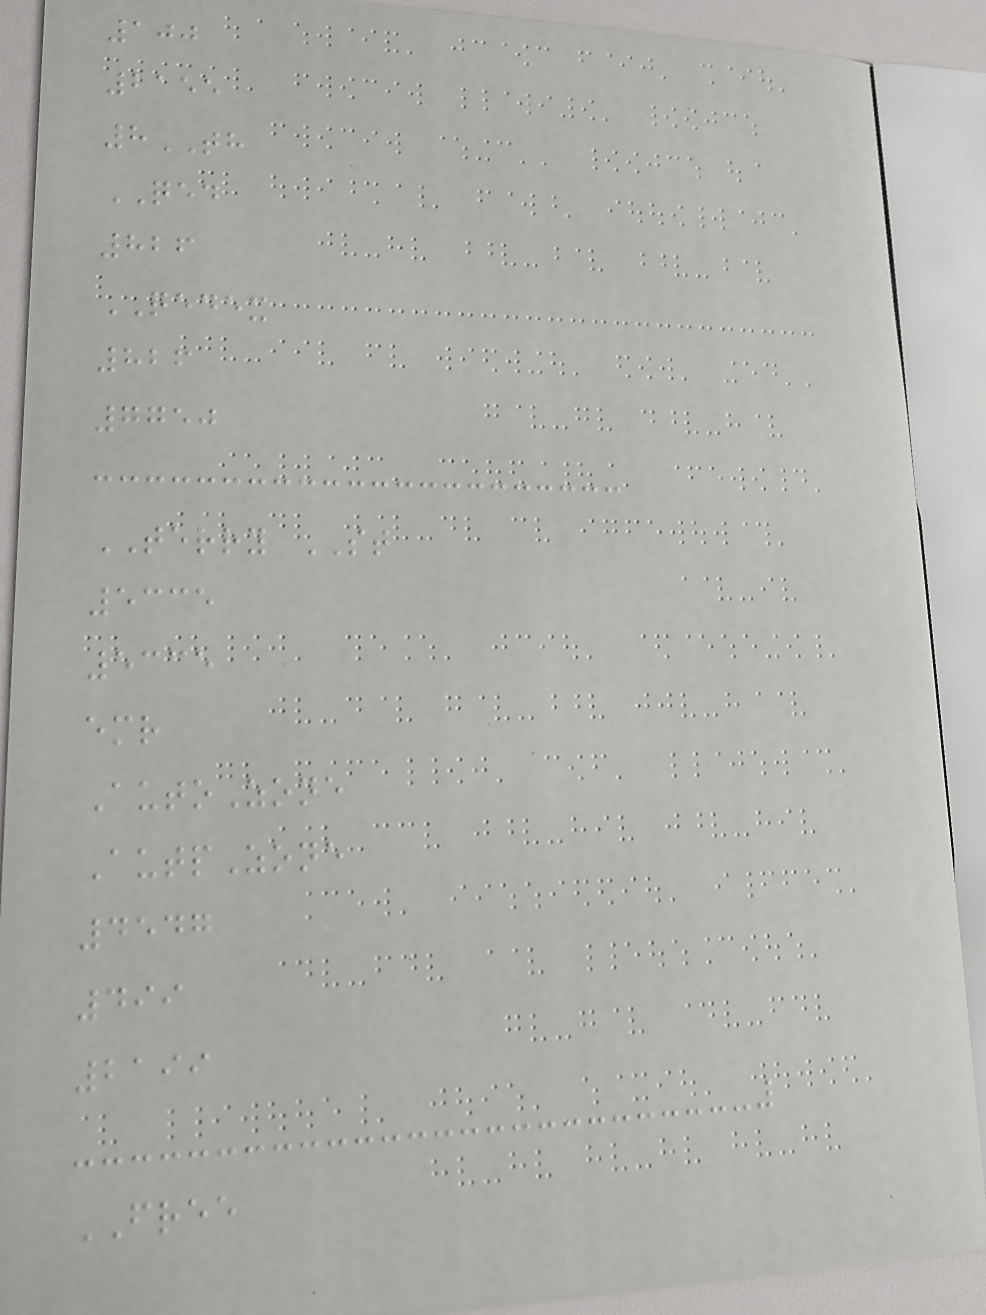100
2155
8TH
QED
826
QEDEX
826
7750
TERRY ST
5335
5335
emr
AutoZone
AutpZone
4547
499
2199
FREE
